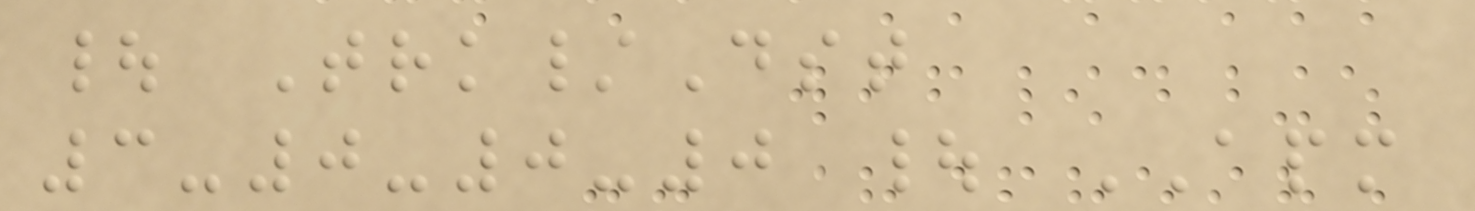| Trk/Dst
3-0-0-0 | APM
